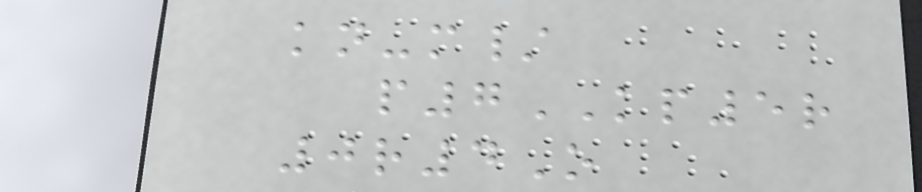kn-m/
p7KP5r
0r4O
